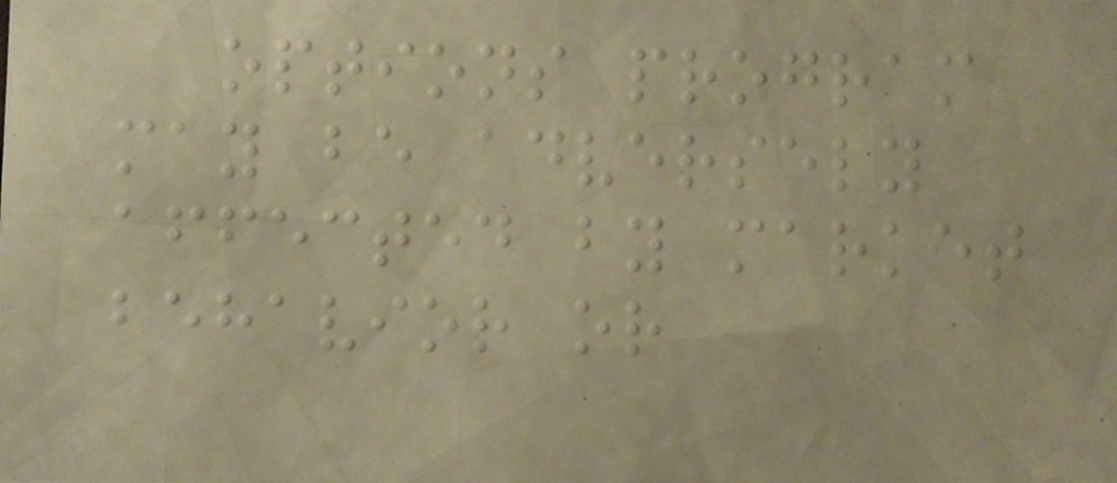options program
may be adversely
affected by market
behavior or
